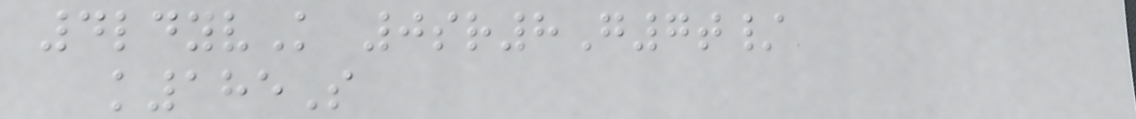4ldyvK 0sr8G7t/
k185S
